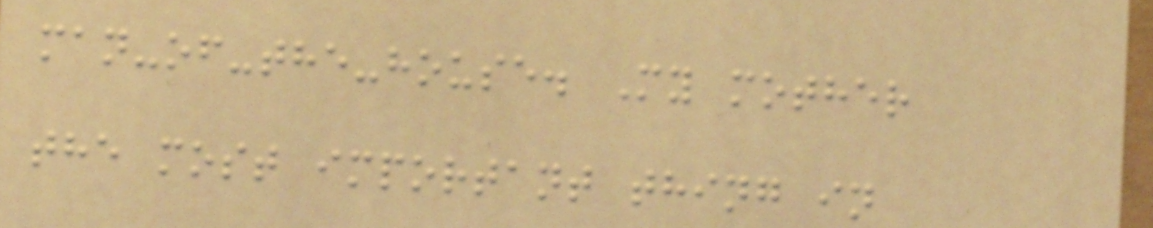man-of-the-house. My mother
the most important thing in
